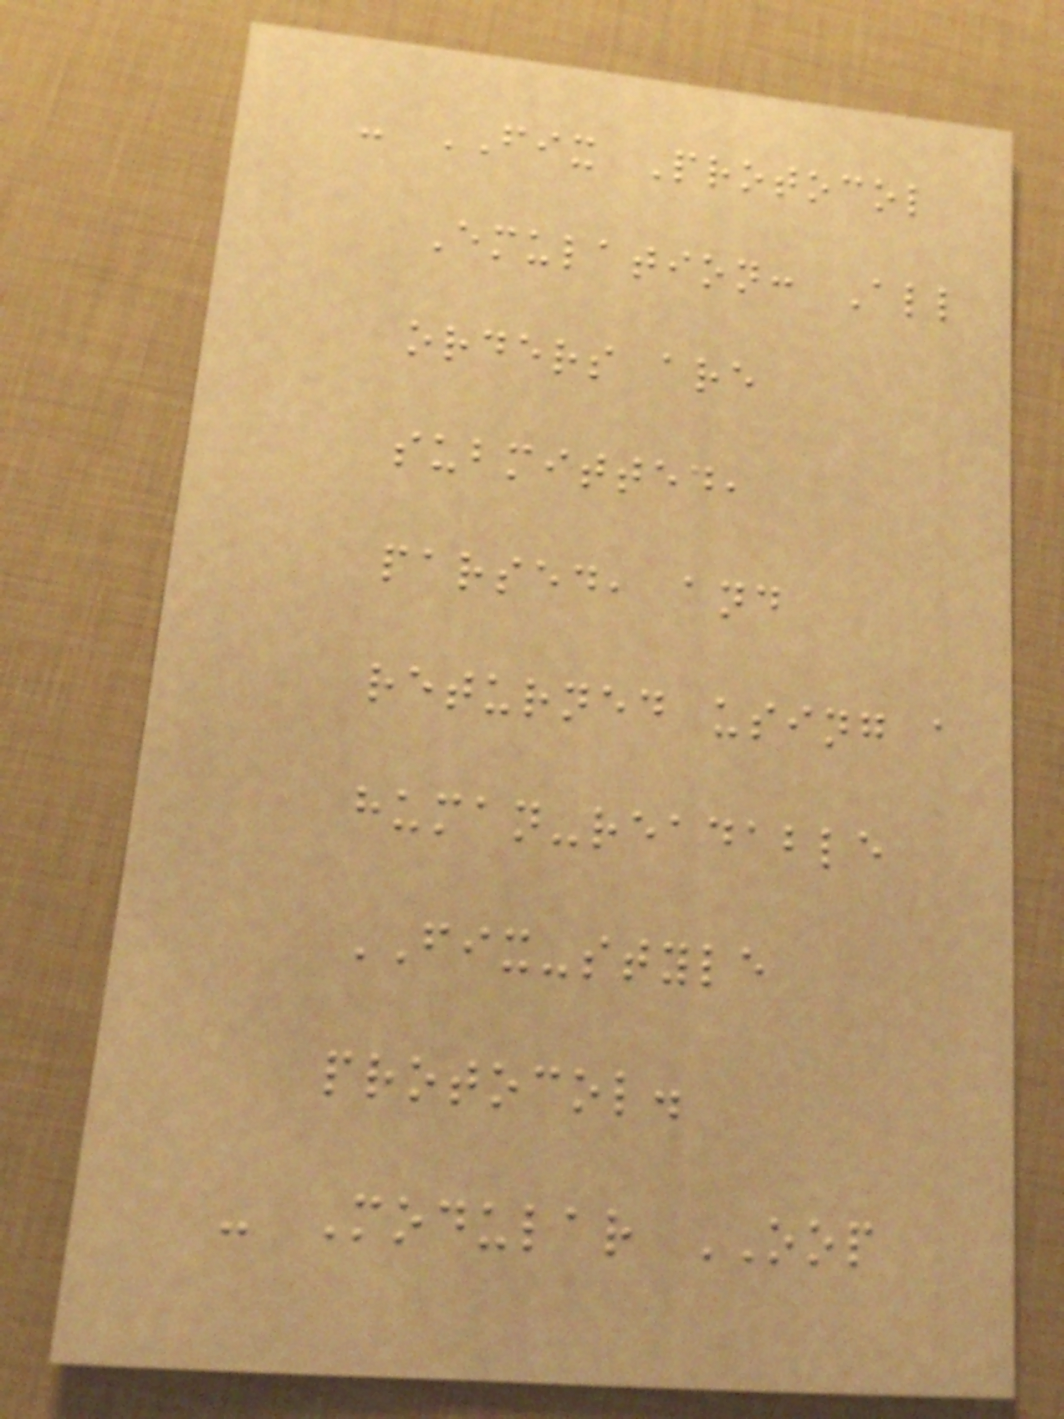- FIX Protocol
Emulation: All
orders are
submitted,
parsed, and
returned using a
human-readable
FIX-style
protocol.
- Modular OOP
